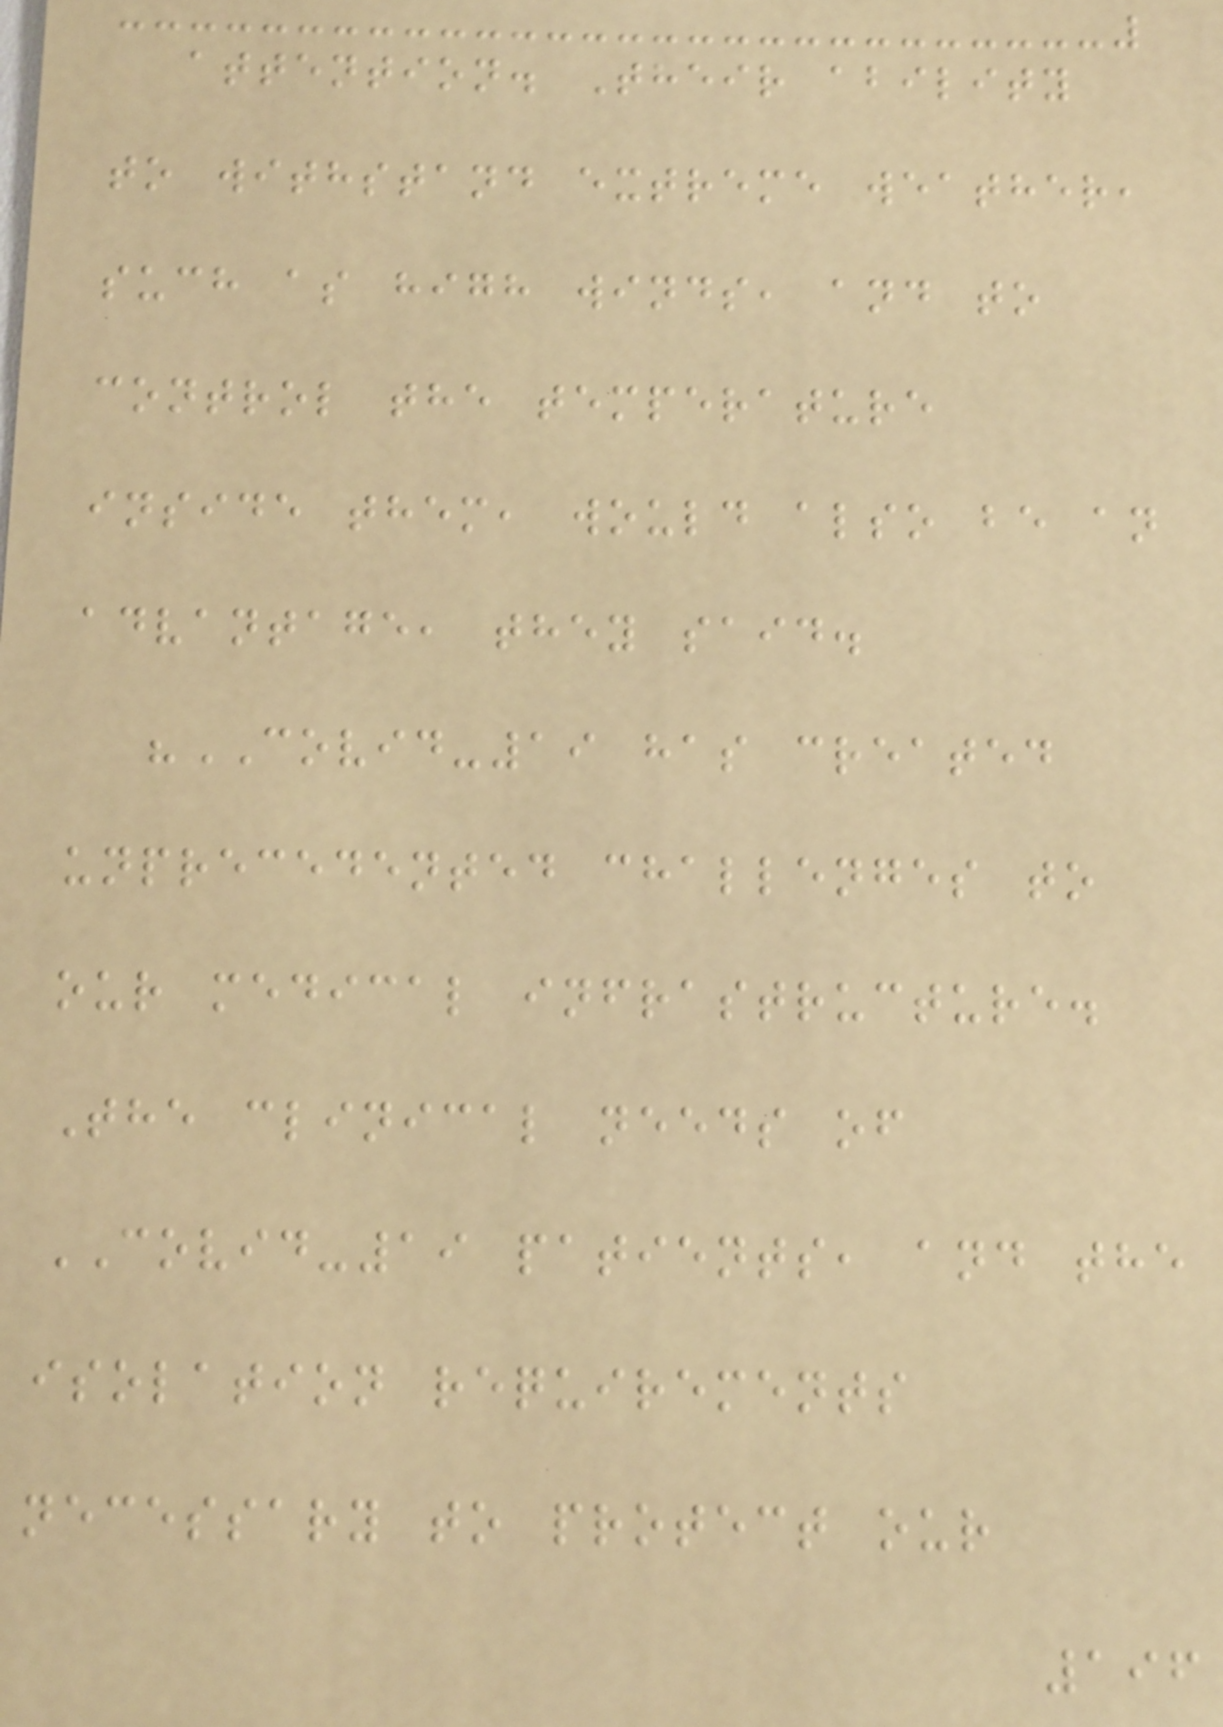attention. Their ability
to withstand extreme weather,
such as high winds, and to
control the temperature
inside them, would also be an
advantage, they said.
"COVID-19 has created
unprecedented challenges to
our medical infrastructure.
The clinical needs of
COVID-19 patients, and the
isolation requirements
necessary to protect our
196
